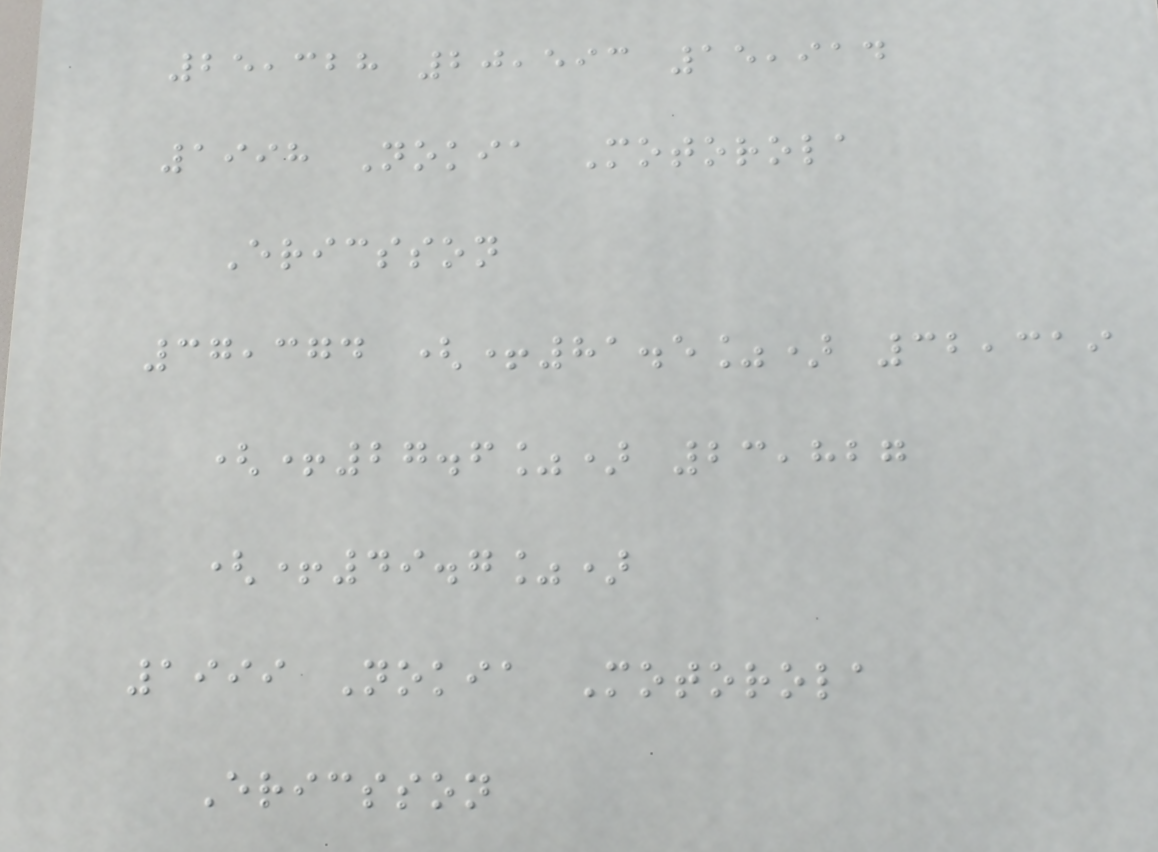25,328 20,593 15,914
1998 Nokia Motorola
Ericsson
37,374 (+81.5%) 32,319
(+27.6%) 23,827
(+49.7%)
1999 Nokia Motorola
Ericsson
